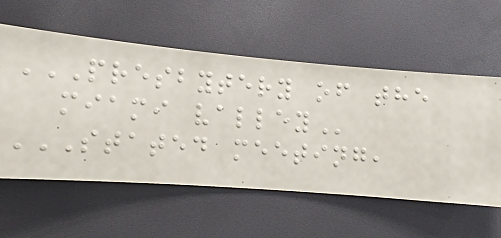PRESBYTERY OF THE
MIAMI VALLEY
STATED MEETING,
